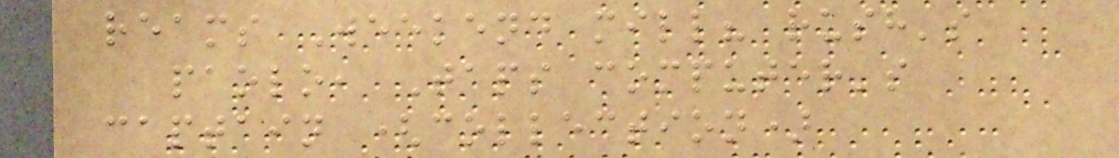reams Weekend mill? rush's
paolo, Taps computer's
captain (collection)
